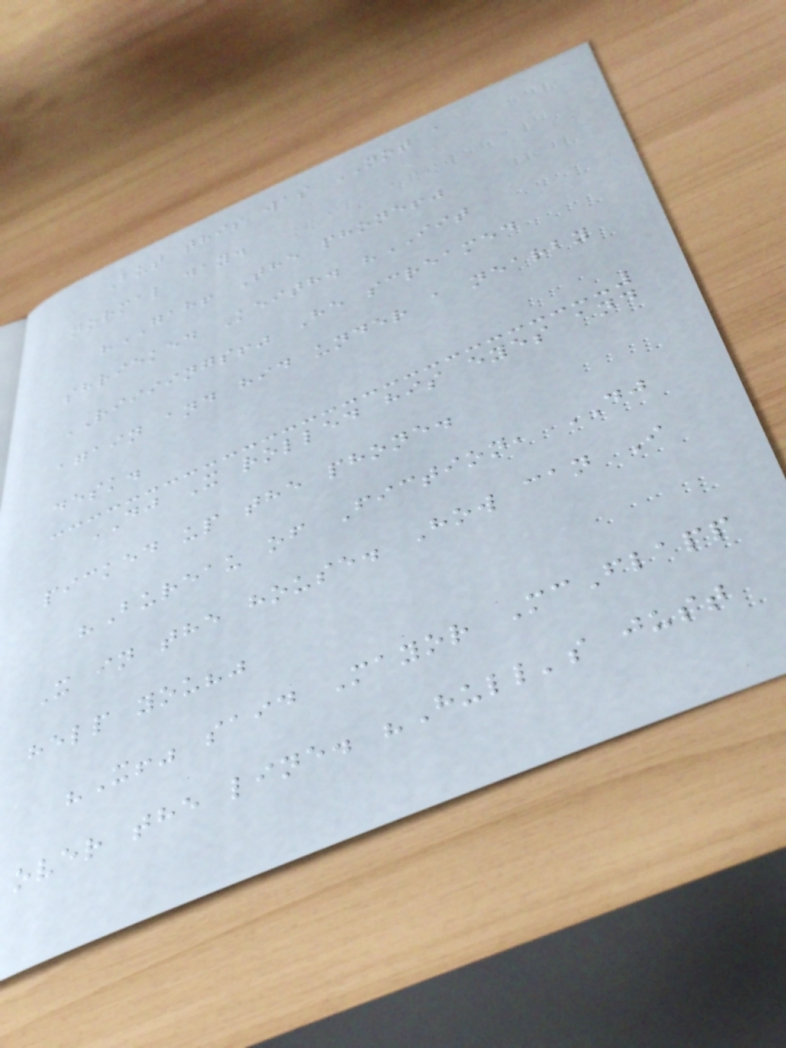But this was NOT a
normal day.
"GAH! The phone!"
shrieked Keith. "IIT
RIIIINGS!" He screamed
again and hid under a nearby
desk.
DJ X rolled his eyes and
picked up the phone.
"Bureau of Fiction, DJ
X in the house. How can I
help you?"
"X!" said Mayor McFlapp
over the line. "Hull's just
